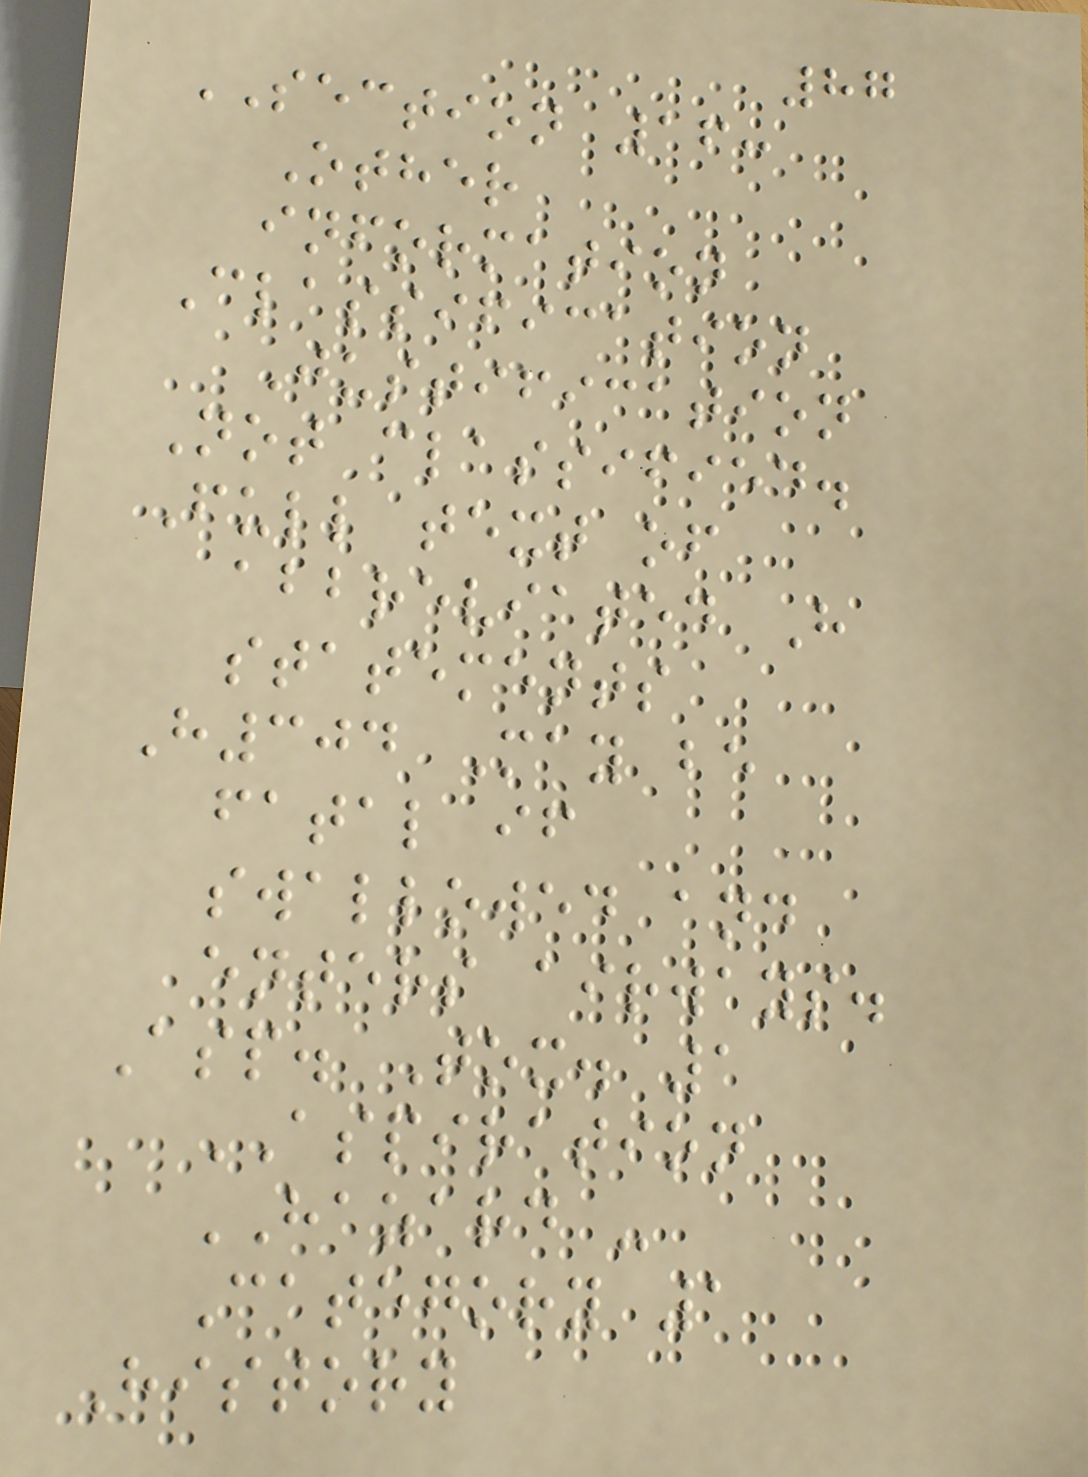87
SECTION 16:
Other
information
Classification
Justification
Not classified.
Full text of
abbreviated H
statements
H304 May be
fatal if
swallowed and
enters airways.
Asp. Tox. 1
ASPIRATION
HAZARD -
Category 1
History
